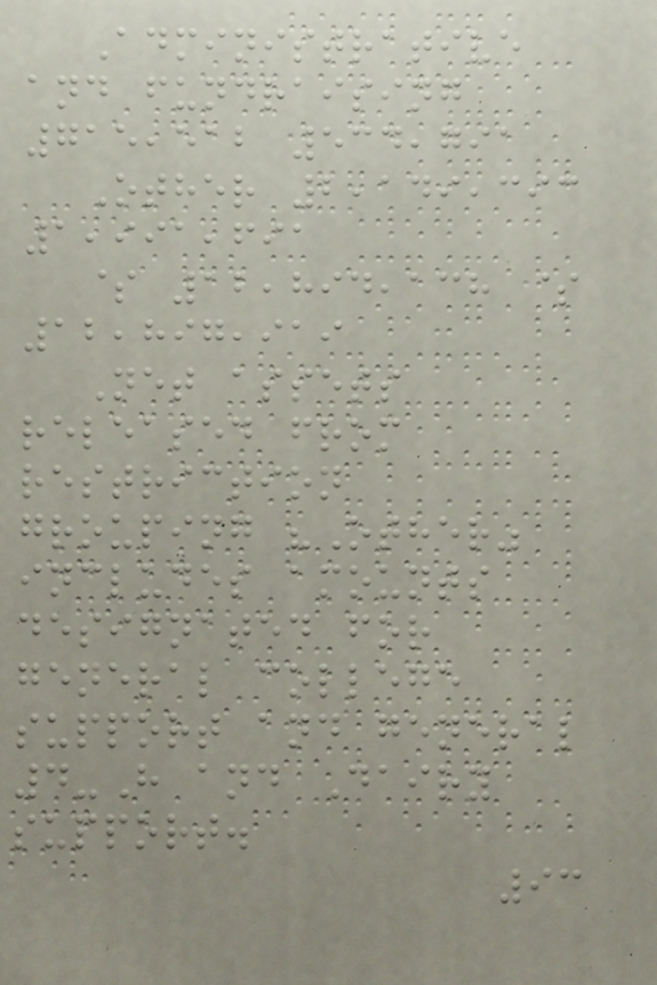Administrative
and fundraising
715,512 534,791
Other 2,149,393
1,991,691
$ 12,894,138 $
12,897,919
Net assets
released from
restriction
grouping "Other"
includes amounts
designated for
general college
support and general
4-H and Dairy
support.
93
